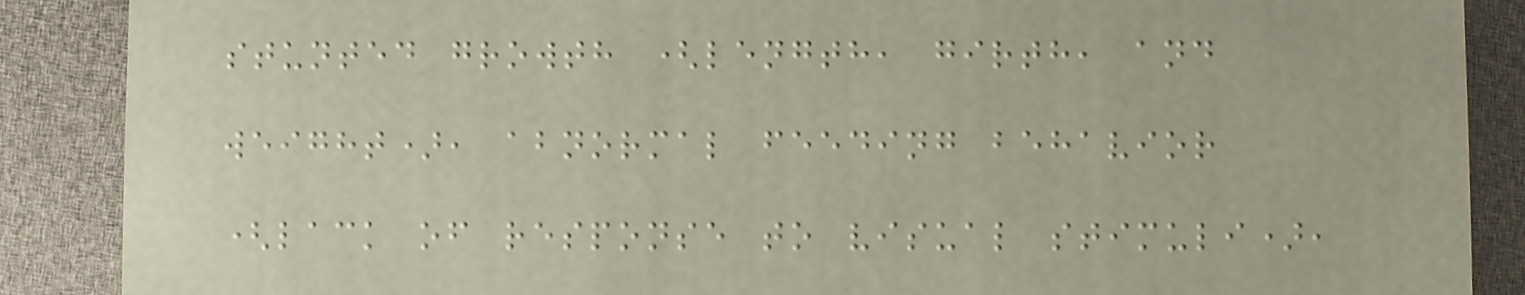stunted growth (length, girth, and
weight), abnormal feeding behavior
(lack of response to visual stimuli),
